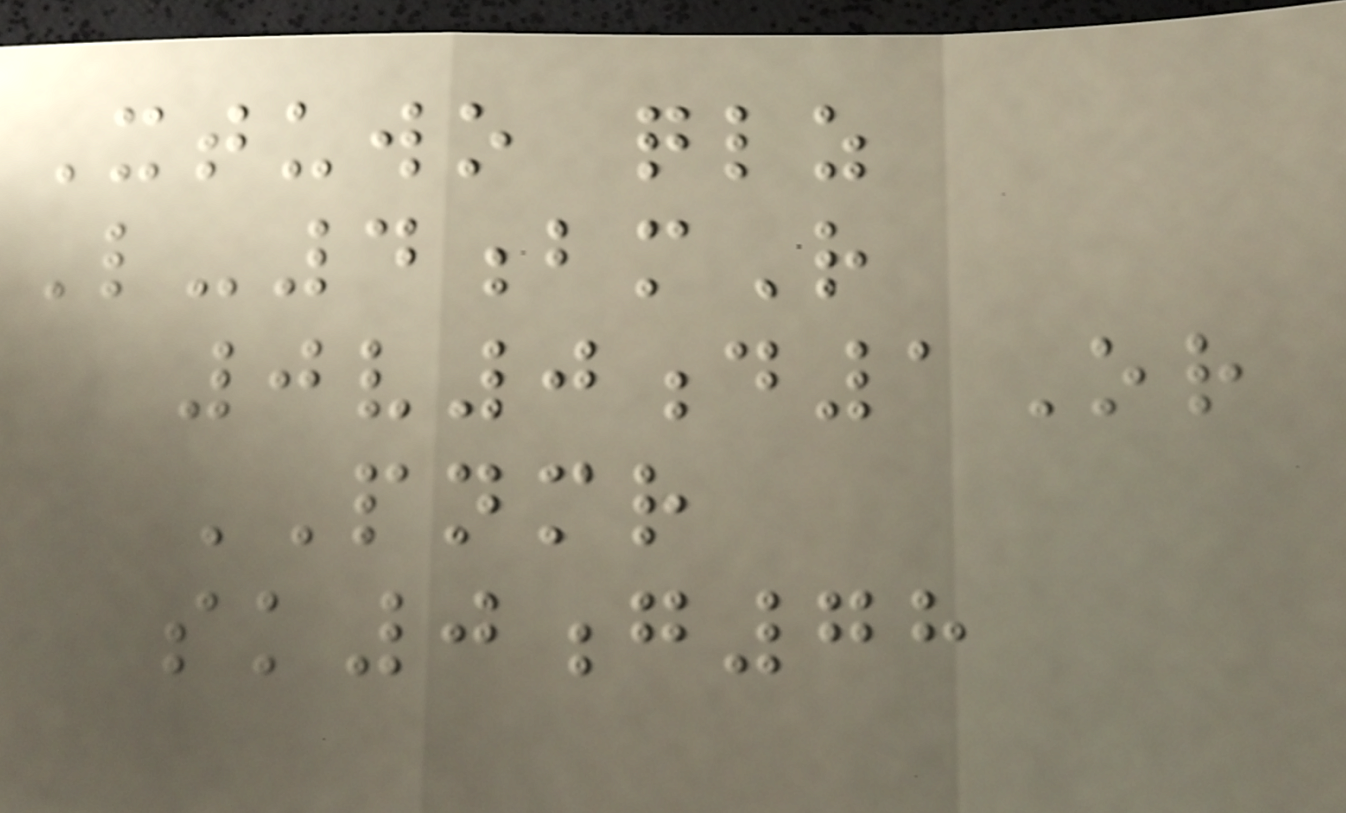Xtuwo qlz
L-4bmR
0v0d1Or
PNMR
sk0g78
